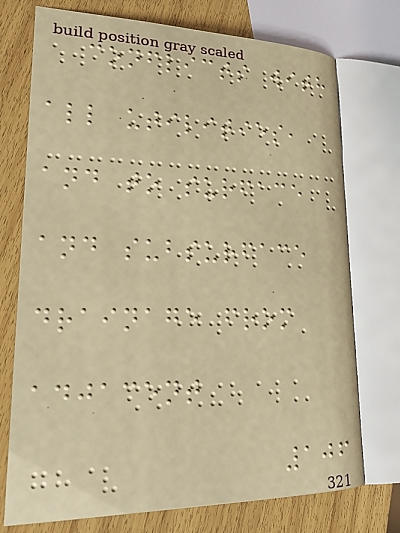conflicts with
all utilities,
and to surface
and subsurface
drainage from
adjacent
106
